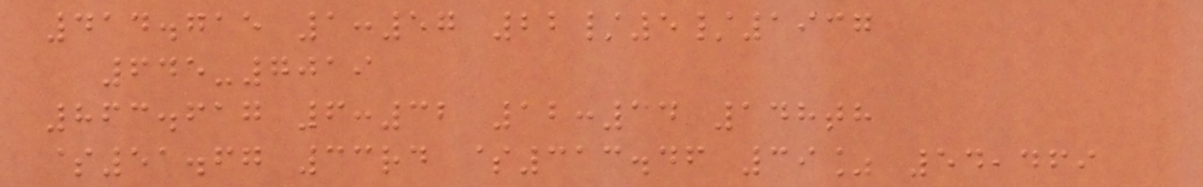414.715 1:57 22/5/1937
645-7019
863.617 6:32 12:34 148th
$51.67 33rd $313.46 39% 54,469
